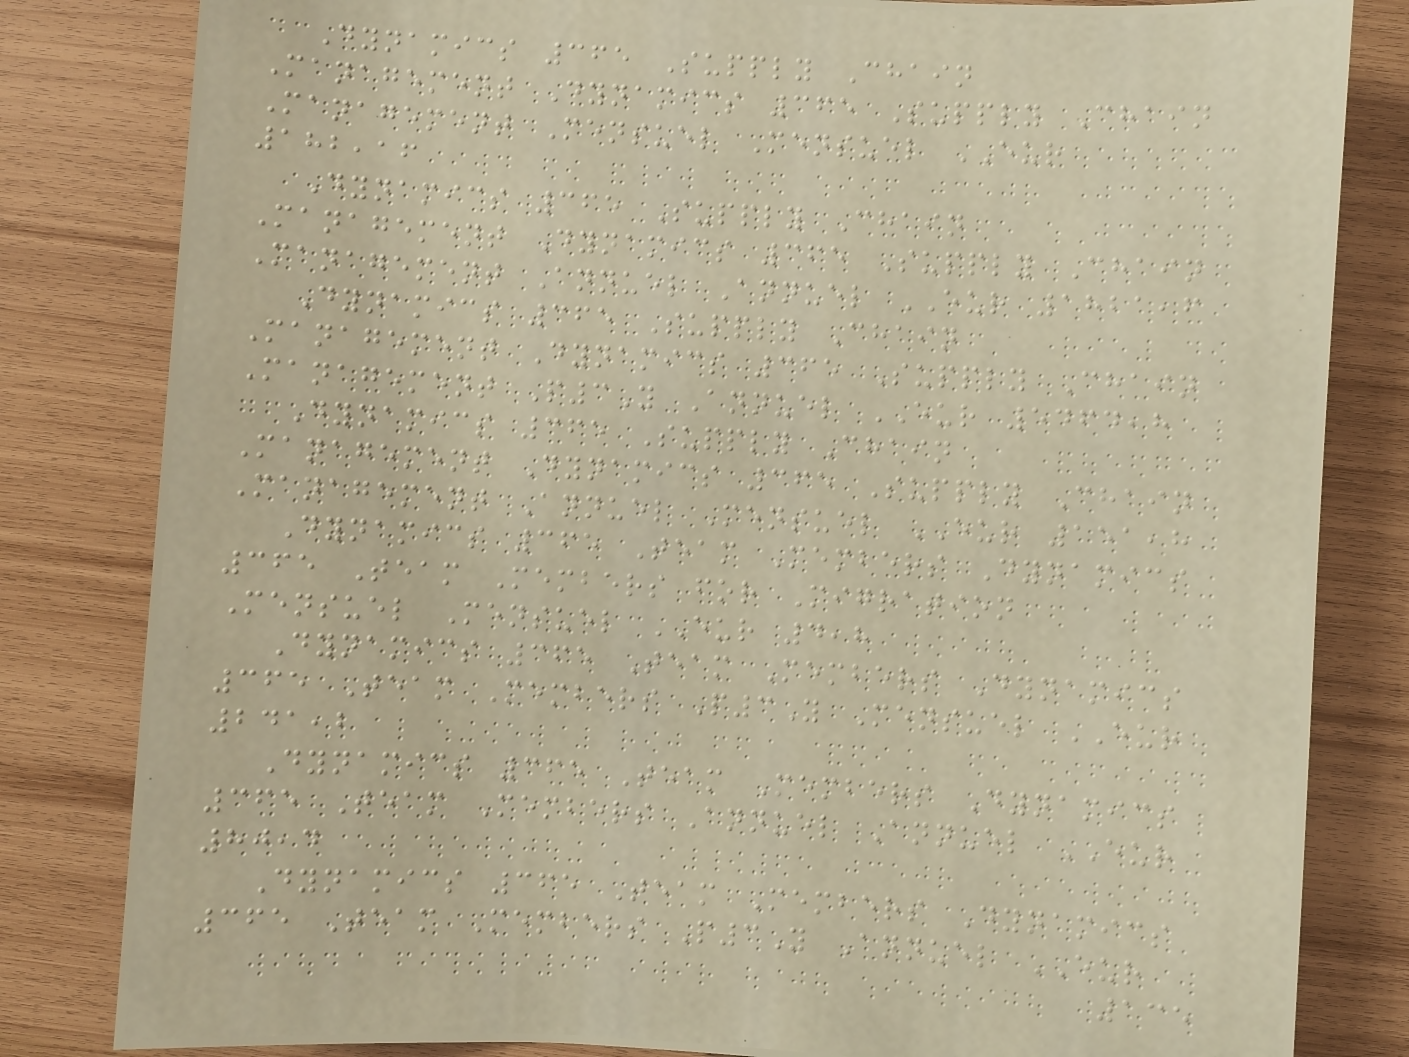Dynamics 365 Supply Chain
Management Dynamics 365 Supply Chain
Management Mensuel Mensuel EUR
182,16
Dynamics 365 Supply Chain
Management Dynamics 365 Supply Chain
Management Annuel Annuel EUR 1821,6
Dynamics 365 Supply Chain
Management Dynamics 365 Supply Chain
Management P3Y Annuel EUR 5464,8
Dynamics 365 Supply Chain
Management Dynamics 365 Supply Chain
Management Annuel Mensuel EUR 151,8
Dynamics 365 Team Members Dynamics
365 Team Members for Migration
Mensuel Mensuel EUR 4,8
Dynamics 365 Team Members Dynamics
365 Team Members P3Y Mensuel EUR
241,2
Dynamics 365 Team Members Dynamics
365 Team Members Annuel Annuel EUR
80,4
Dynamics 365 Team Members Dynamics
365 Team Members P3Y Annuel EUR
135
